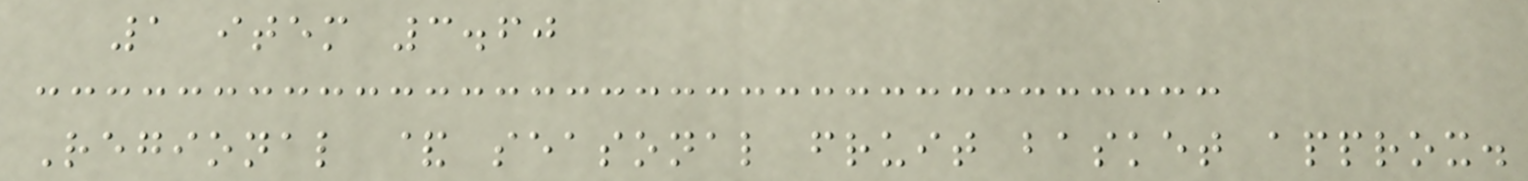1 item 3.60
Regional & seasonal fruit basket approx.
